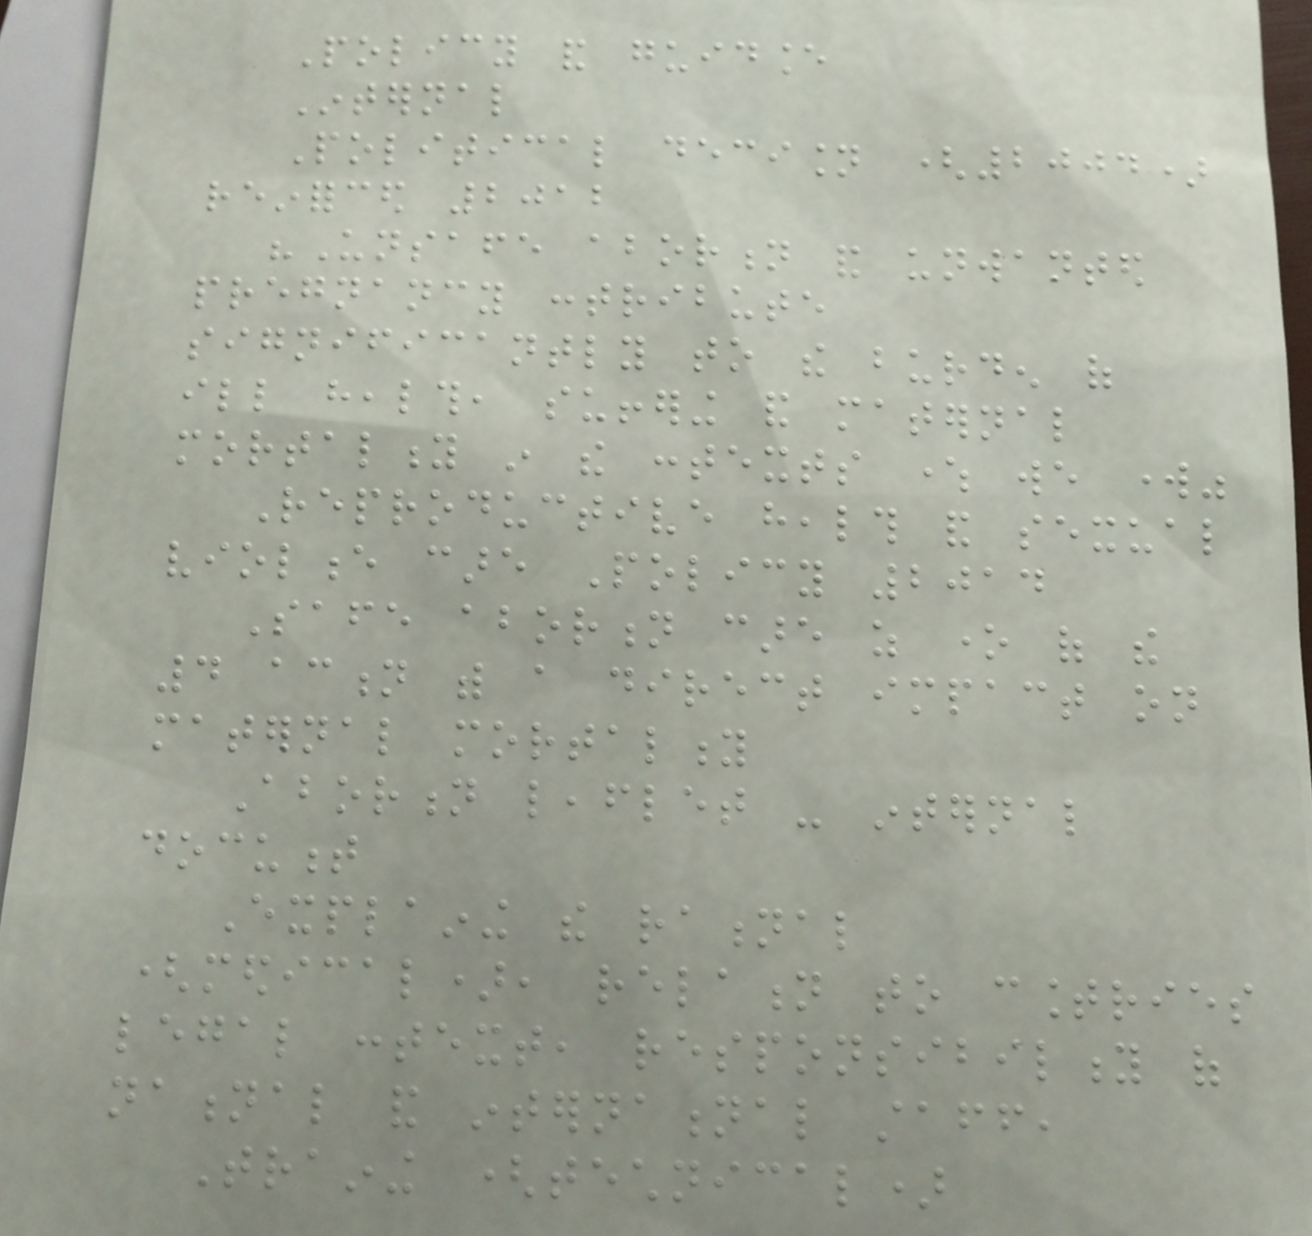Policy and guidance
Internal
Political decision (2004)
reinforced 2012
"Unsafe abortion and unwanted
pregnancy contribute
significantly to the burden of
ill health, suffering and maternal
mortality in the contexts where we work"
Reproductive health and sexual
violence care Policy 2014
Safe abortion care as one of the
4 action with a direct impact on
maternal mortality
Abortion leaflet - internal
document
Explaining the rational
(medical), relation to countries
legal context, responsibility of
national and international staff,
Training (technical)
